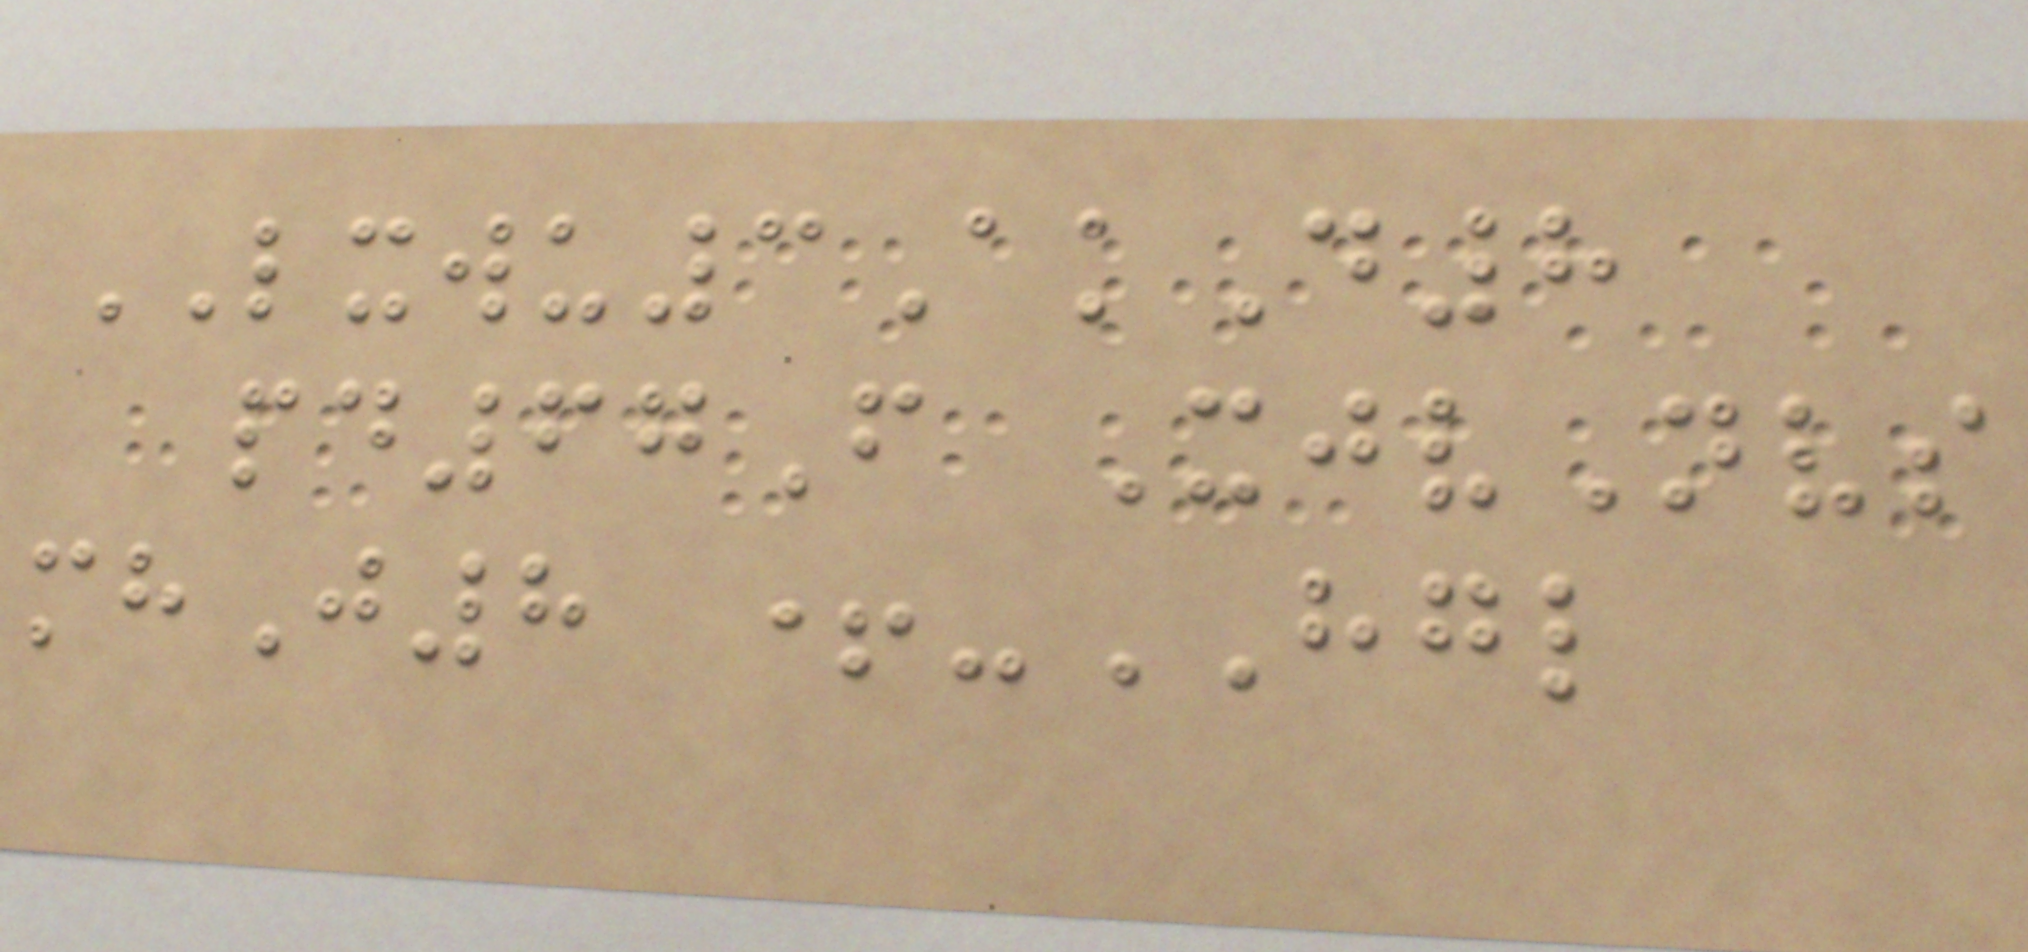LXWU3AkD8
pd67F XjvNvs
mhJ8 +-HGL
